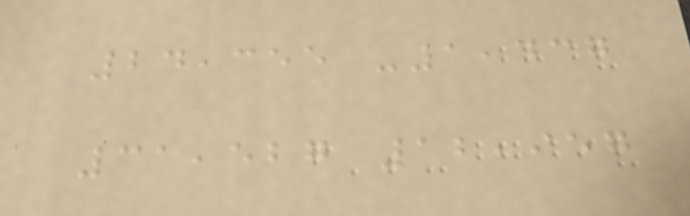24,355 -1,437
31,527 12,957
